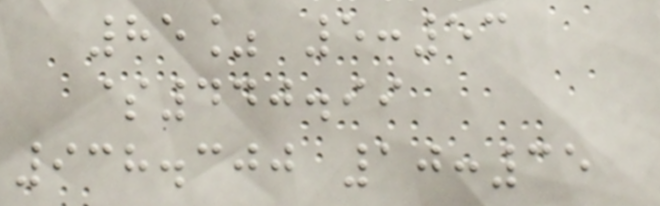85% 5:53
$440.99
938.300 10:35
